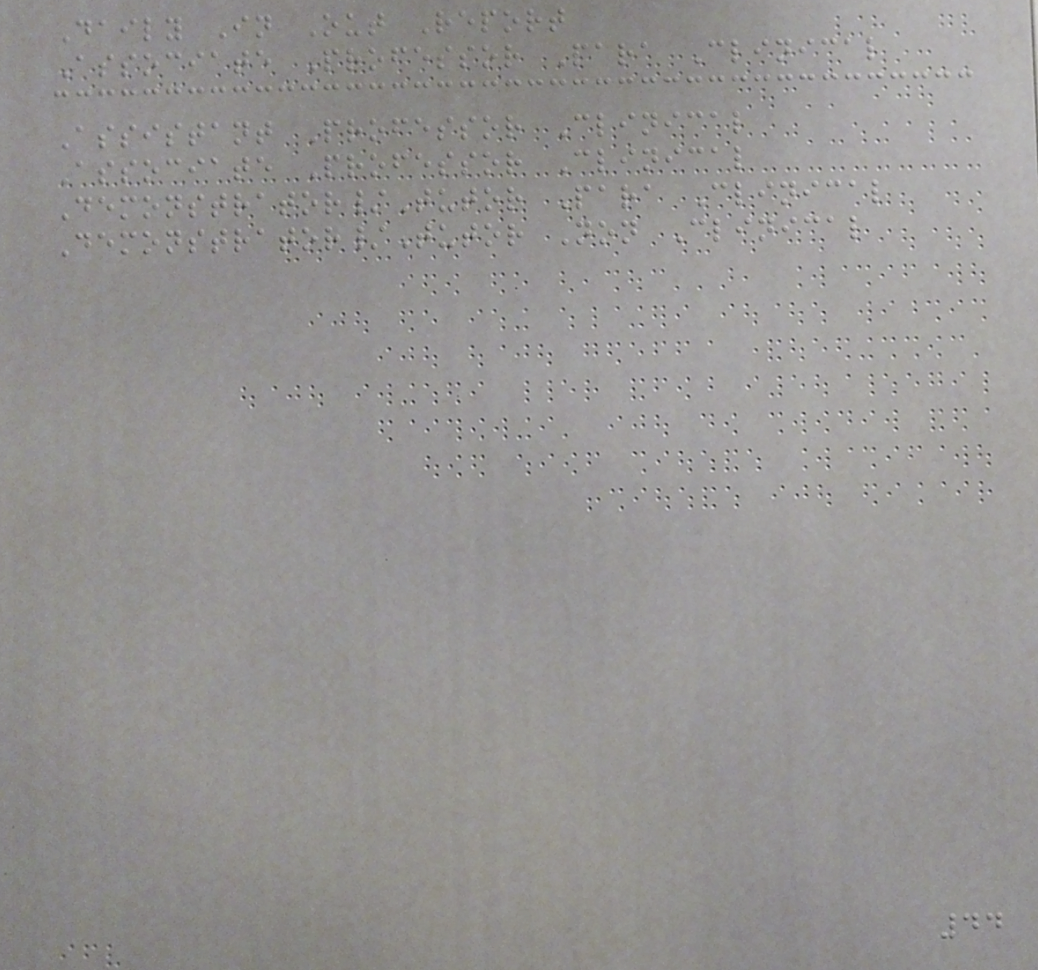Daily In Out Report
Associate Professor Para Clinical
Assistant Professor Clinical
Associate Professor Clinical
Demonstrator/Tutor Para Clinical
Demonstrator/Tutor Non Clinical
44
